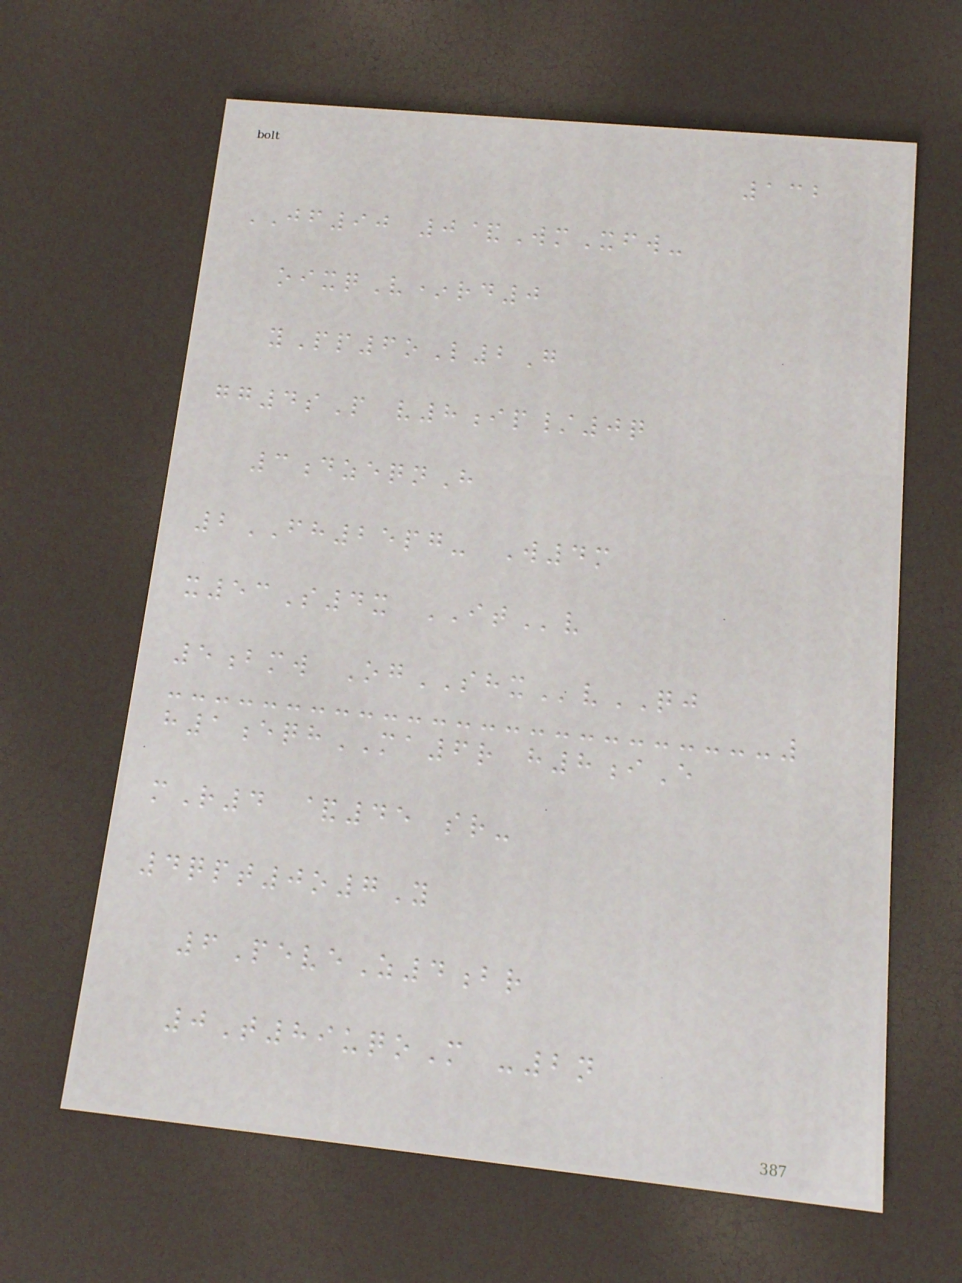132
JF90 0&WmXfw-
oixqV*rd0
yPp6oL2G
gg4sP v8ip/0q
3dzeqnH
2FH25pg- W4m
x53S4x ITv
5bmw OgSHXvQJ
h1eqhMA6r h8iE
mR4 &45 sr-
4qpt0o7Y
6PeveZ4br
0T89uqoM -2n
